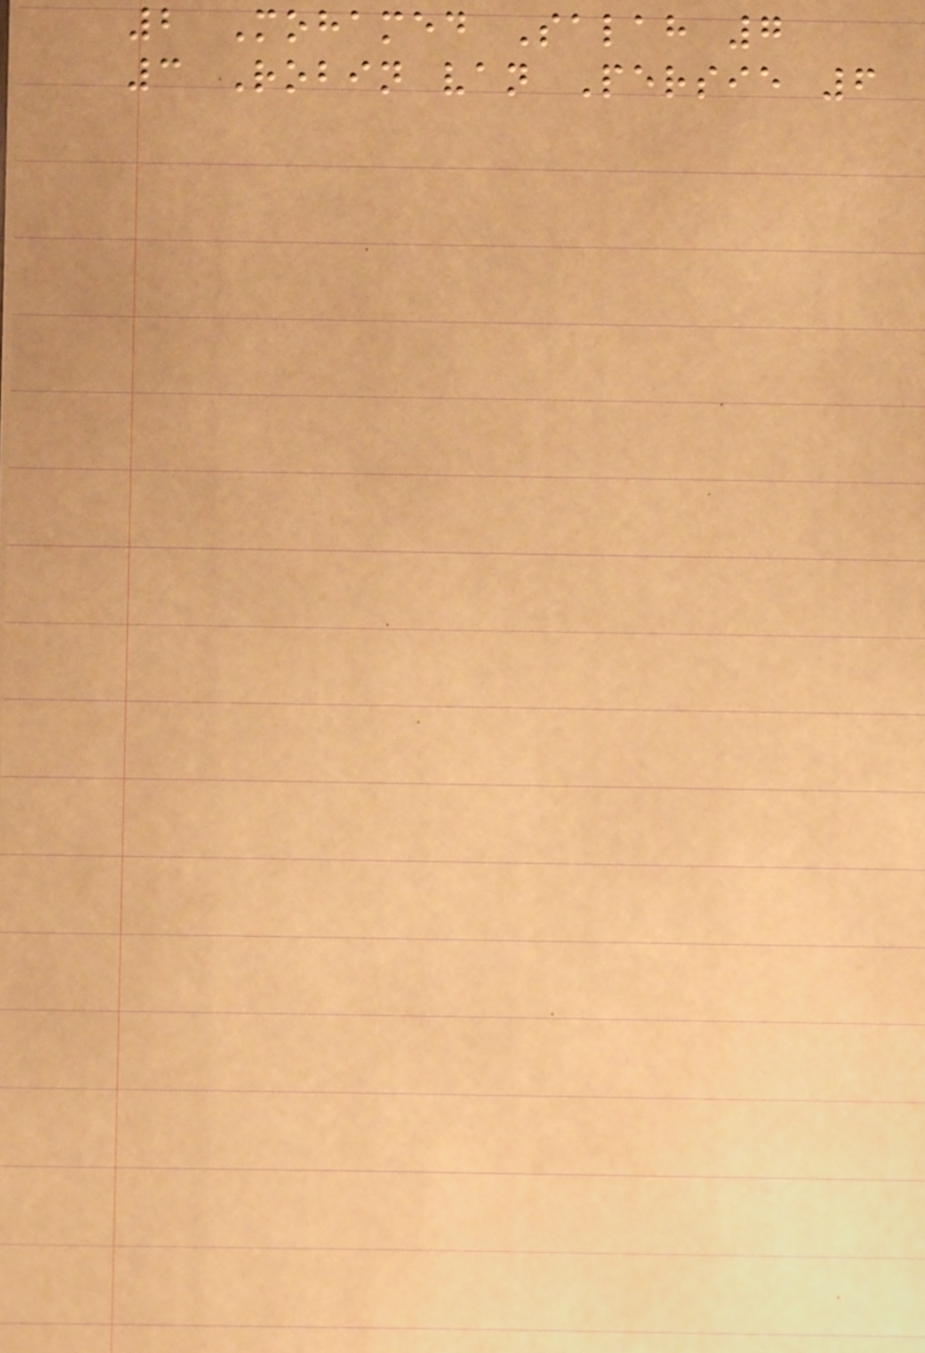2 Mohamed Salah 7
3 Robin van Persie 6
